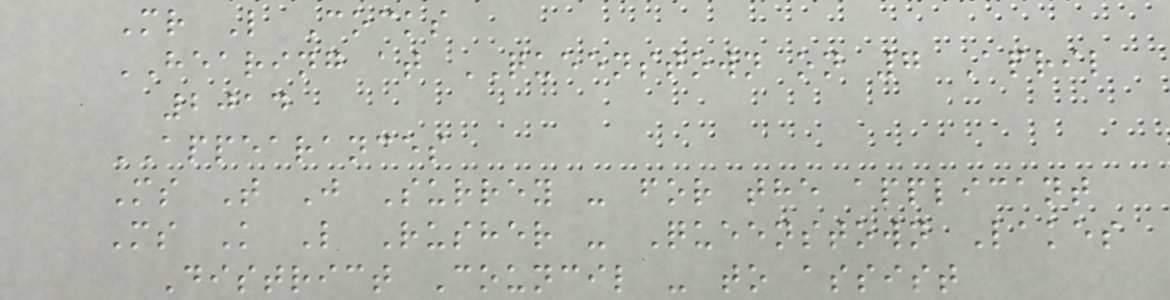Mr L Cocks
HEARING at QUEENSTOWN on 7 April
2014
APPEARANCES
Ms T J Surrey - for the applicant
Ms K L Rusher - Queenstown Lakes
District Council - to assist
